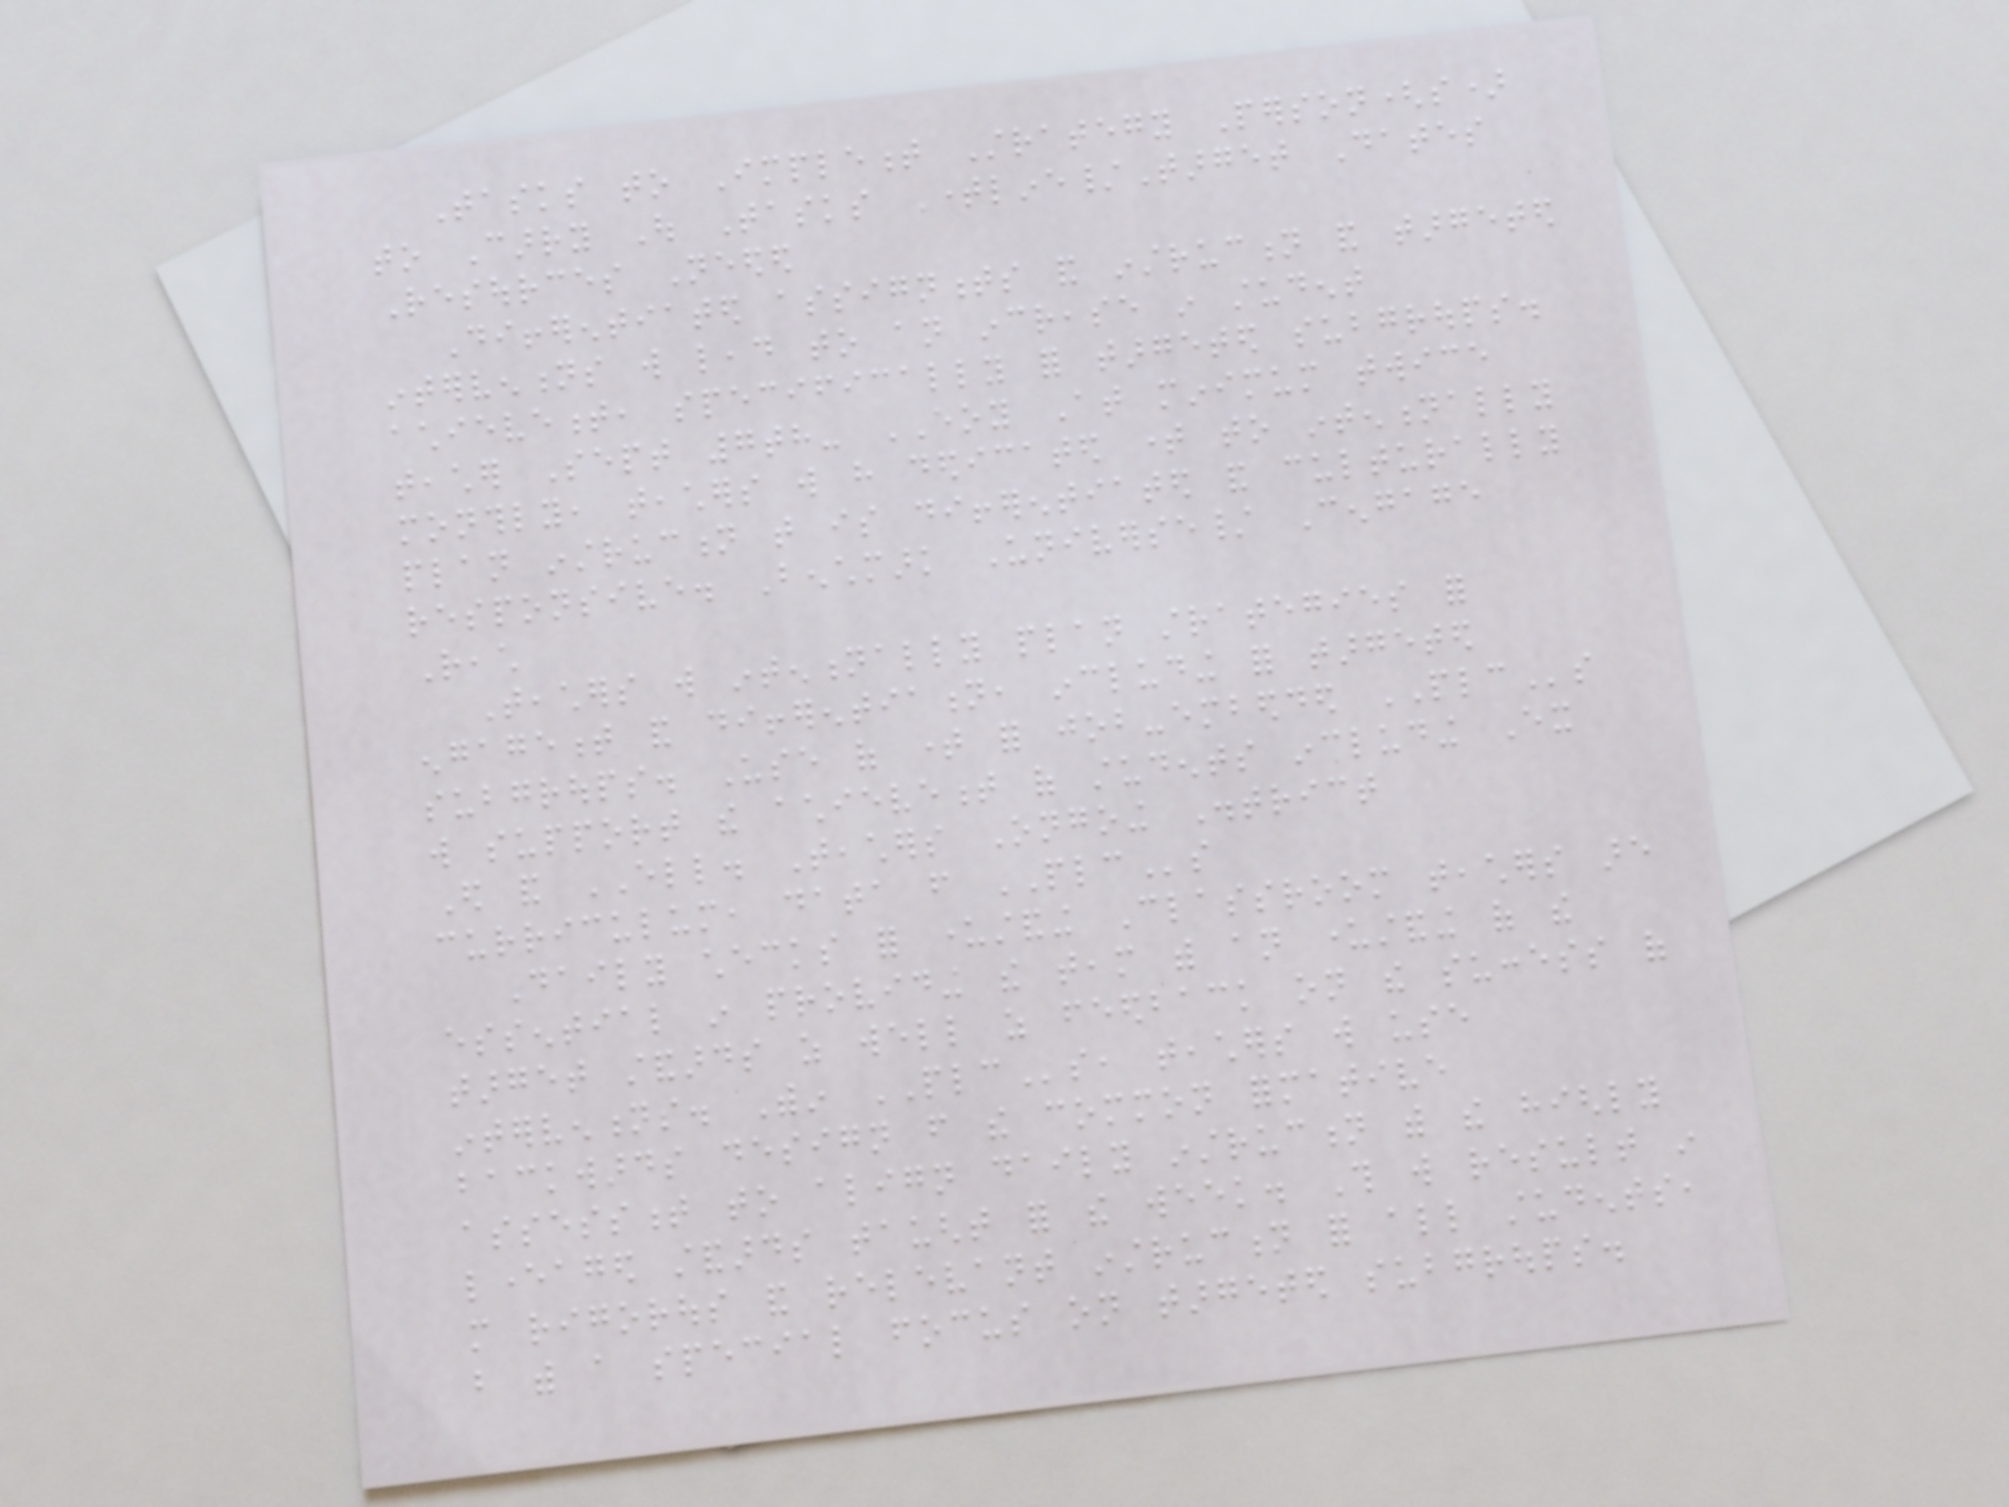Tasks to Implement Strategy Person(s)
to Carry Out Tasks Timeline/Target Dates
Resources Needed
Differentiated assignments and instruction and targeted
interventions will lead to an increase in student
achievement, specifically for targeted subgroups.
teacher Sept 7th- EOY At minimum twice
monthly, teachers will have dedicated time to intentionally
plan instruction that is differentiated and culturally
responsive. Benchmark Universe/ Cengage
Reach
Teachers will intentionally plan strategies for
engagement and differentiation, including for targeted
subgroups. Use of time for job-embedded PLCs
will support the achievement of students including Ex
Ed and ELL. Teachers Ongoing District
curriculum, data from PLCs
Daily checks for understanding Classroom teachers are
essential in providing the team with an understanding of the
target standards as well as feedback on the success of
interventions. Within PLCs, teachers will use
backwards design from the common formative
assessment to align daily instruction with the highly
leveraged standards taught for the week. This will result in
more rigorous and relevant instruction for all students,
but with a special focus on targeted subgroups.
